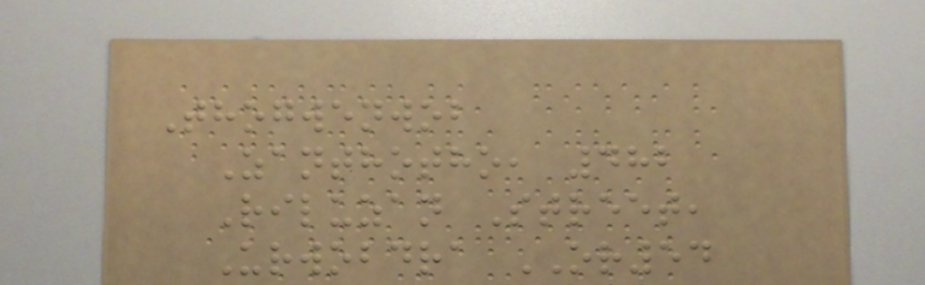Thogwenwob
Zanthotho, 482
Riluzan Street,
Urwobdra OR54
